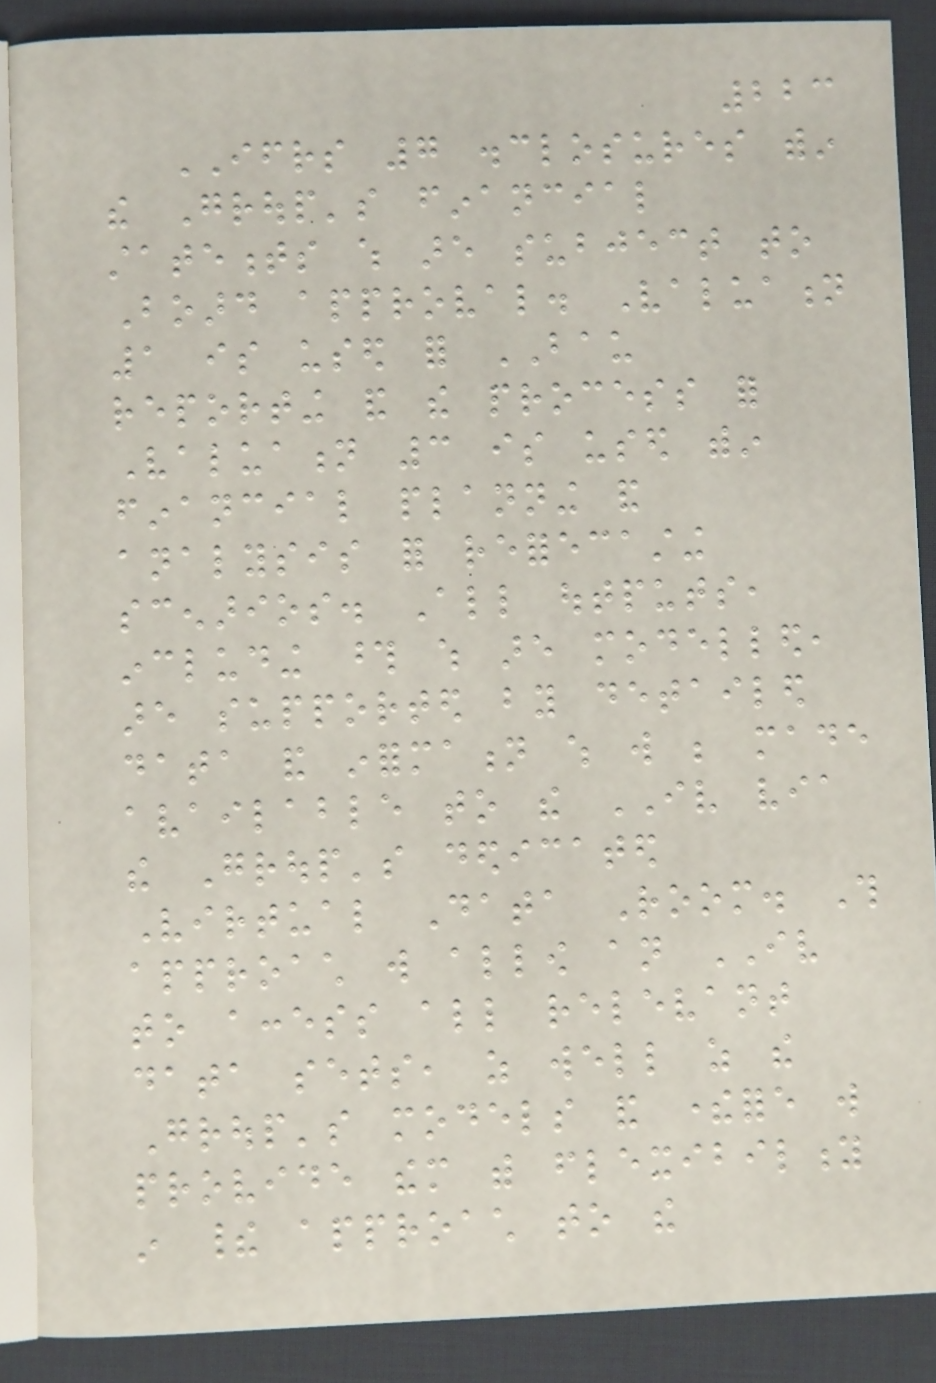223
IFRS 7 disclosures within
the Group's financial
statements which are subject to
Board approval. Valuation
1 is used for BAU
reporting and the process for
Valuation 3 is used within
financial planning and
analysis for reforecasting
scenarios. All outputs,
including those which are modelled,
are supported by detailed
data and information which will be made
available to the IV via
the Group's dedicated
Virtual Data Room. This
approach will allow an IV
to access all relevant
data sets, as well as the
Group's models and therefore will
provide them with flexibility
in their approach to the
